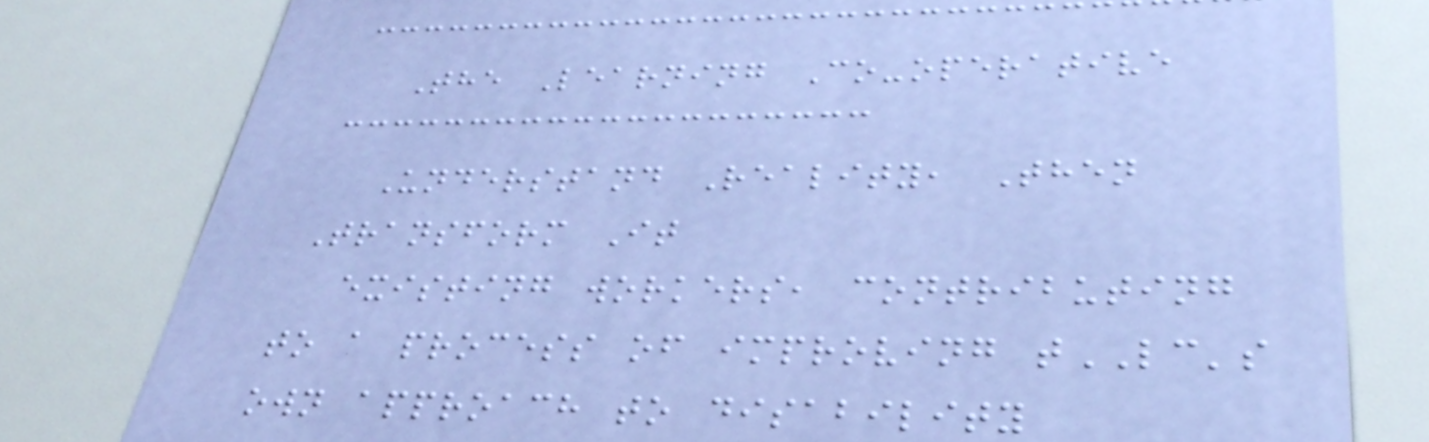The Learning Co-operative
Understand Reality, Then
Transform It
existing workers, contributing
to a process of improving tLC's
own approach to disability
